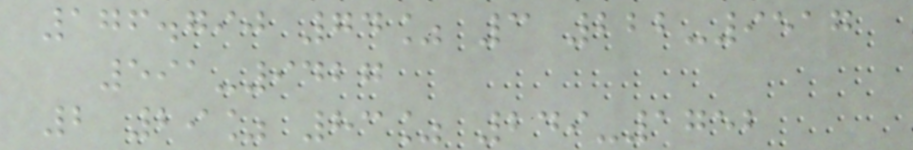176.790 74% 3 222-9517
591-9427
2 29% 83% 249-1752
